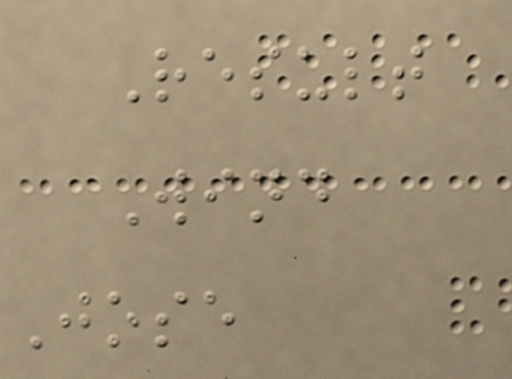Result
Wind
Jose
